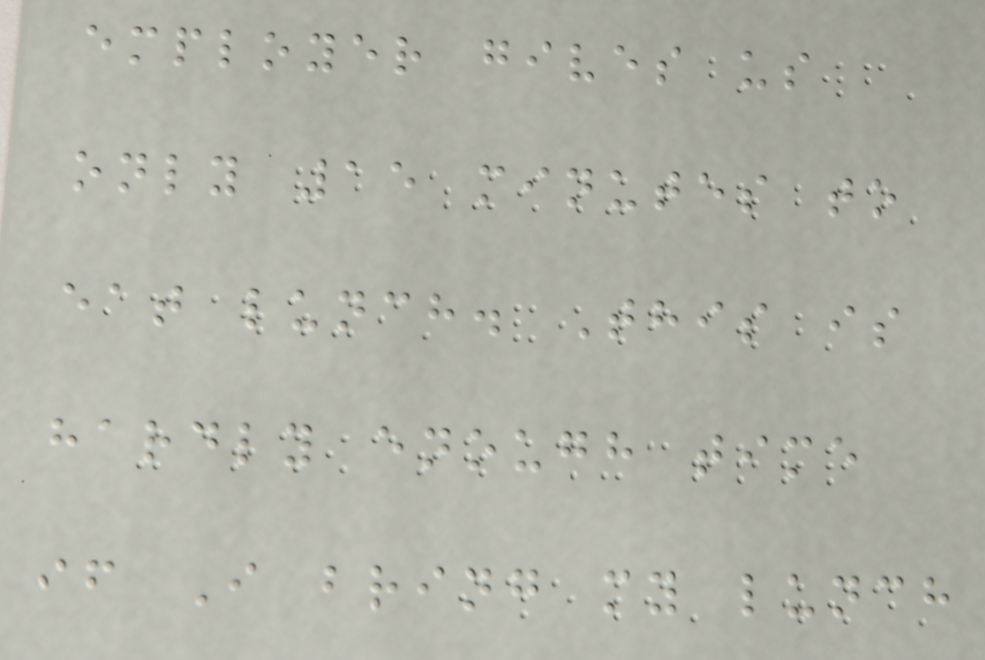employer gives us
only 15 minutes to
eat lunch. This is
hardly enough time
if I bring my lunch
